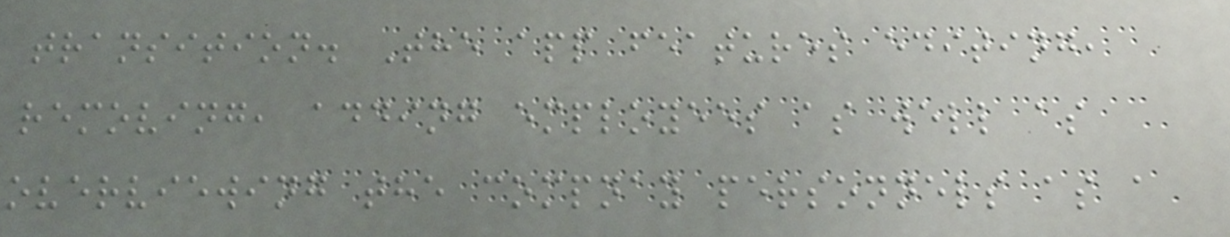transition. The app features editing,
removing, adding employees as well as
overviewing the compnay personnels as a
